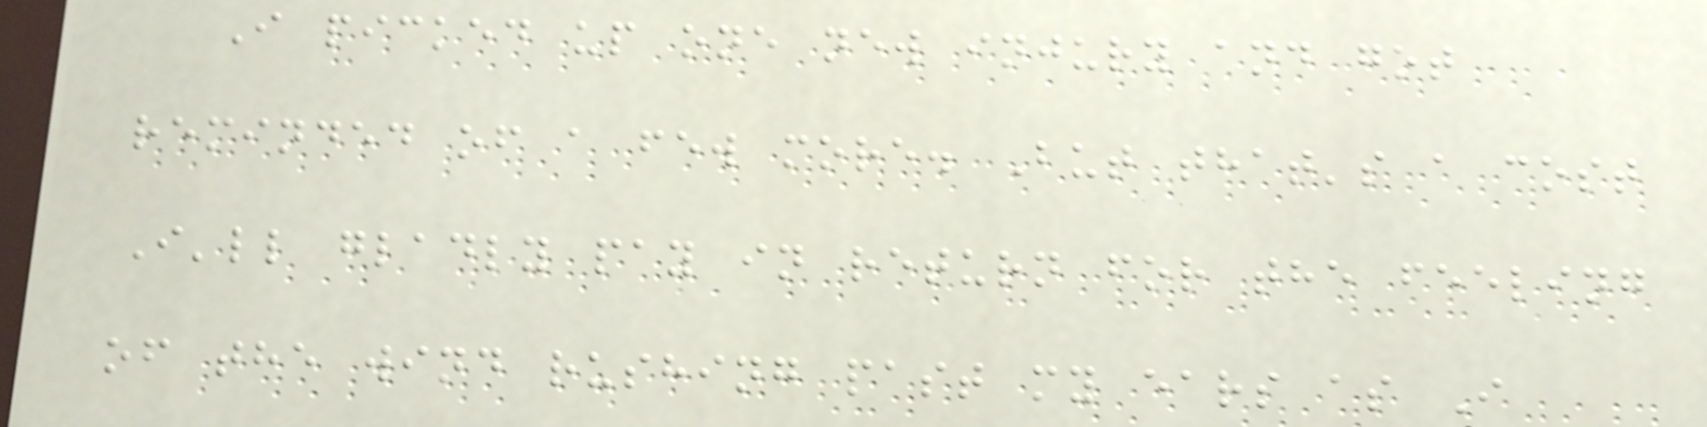I picked up one new injury and got
reminded of a few more. But that's a cost
I'll gladly pay in return for the feeling
of the wind rushing past my ears as I
